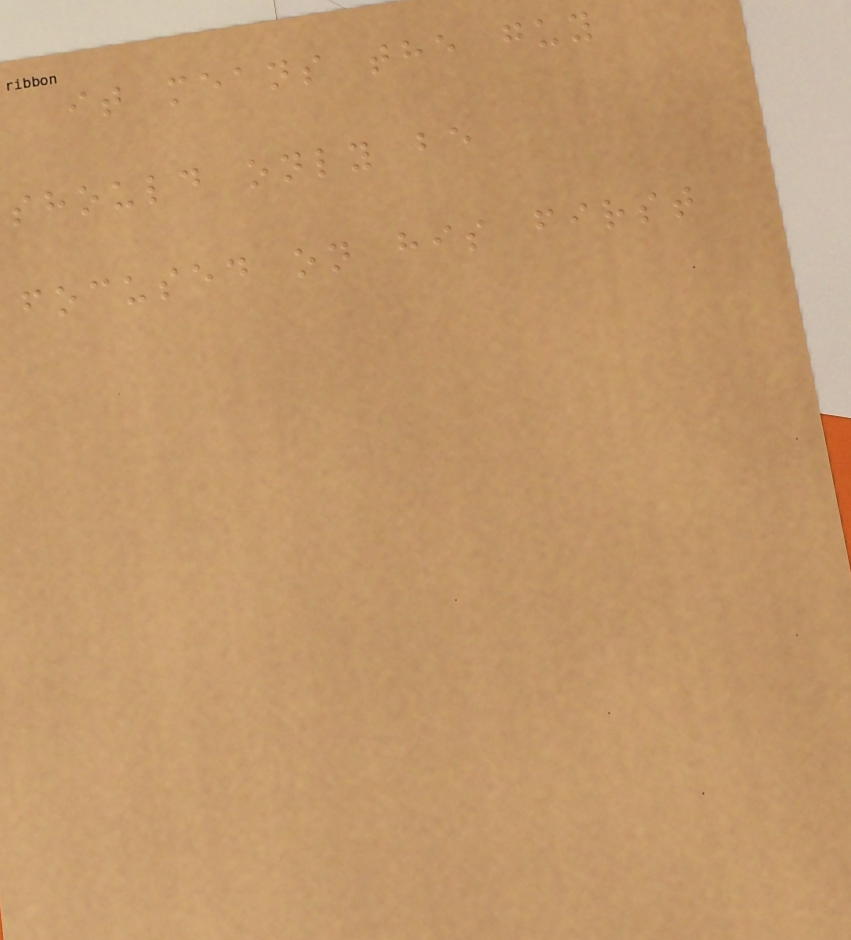it means the guy
should only be
focused on his first
